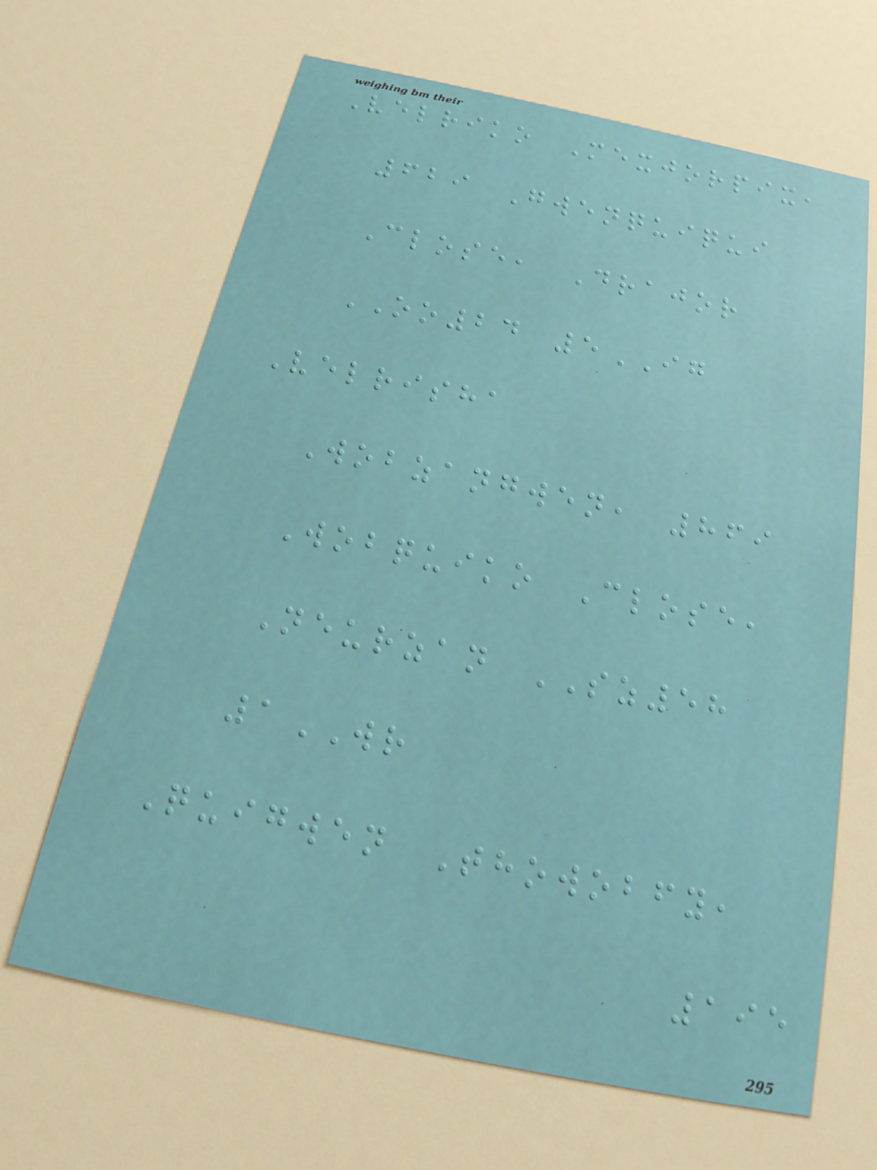Velriko Mexjorpix,
629 Gwenquiqui
Close, Drajor
OO24 5IG
Velrisha
Wobzangwen, 869
Wobquiko Close,
Neurzan SZ58
1WR
Quigwen Thowobfy,
195
